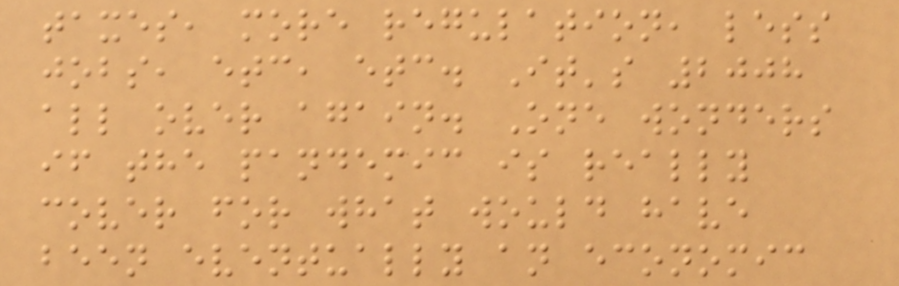taxes, more regulation, less
jobs, etc, etc. It's 2008
all over again. One wonders
if the pandemic is really
cover for what would have
been eventually an economic
